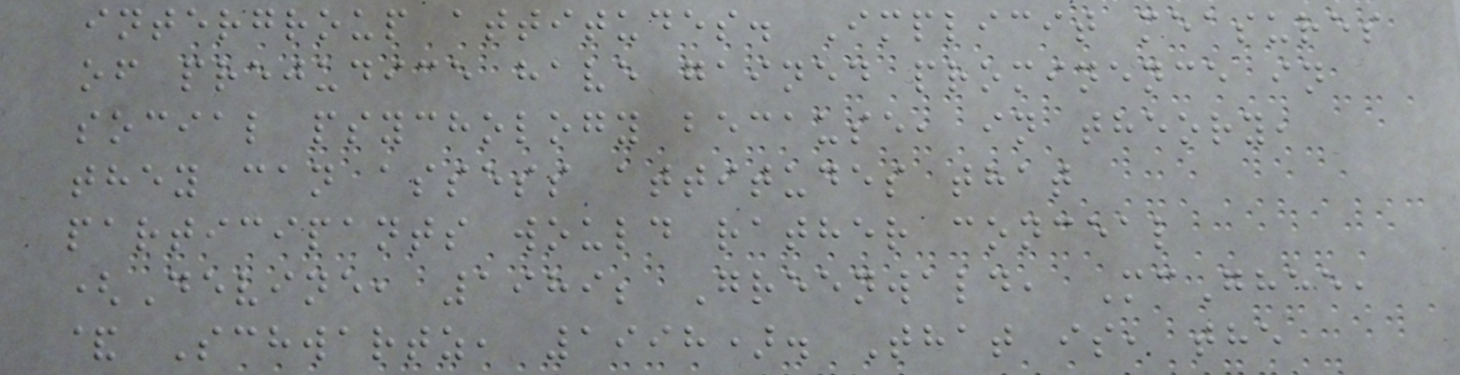intergroup attitudes. Implicit measures
of prejudice have gained prominence in
social psychology because, in theory,
they can assess attitudes that
participants would rather conceal
(Devine, 1989; Greenwald, McGhee,
& Schwartz, 1998). That is, the
